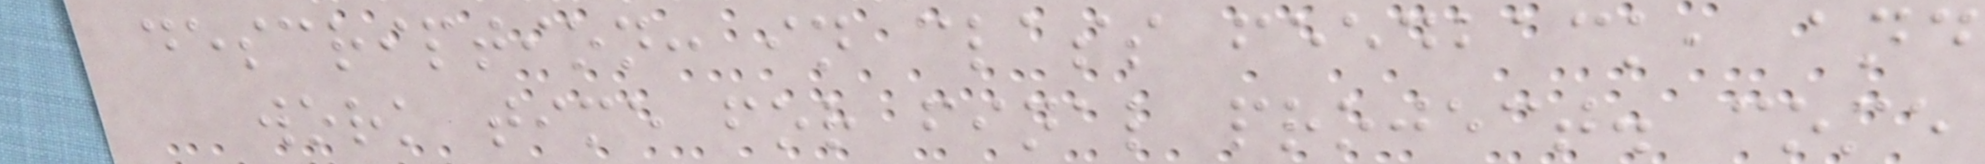description: in class feedback, and
work time for final project. come
